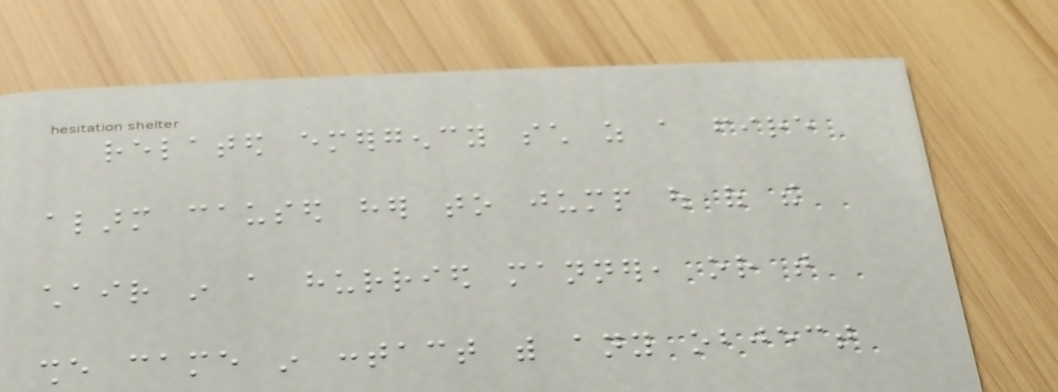related emergency such as a fire
alarm caused her to jump out of the
chair in a hurried manner, or that
she came in contact with any object
